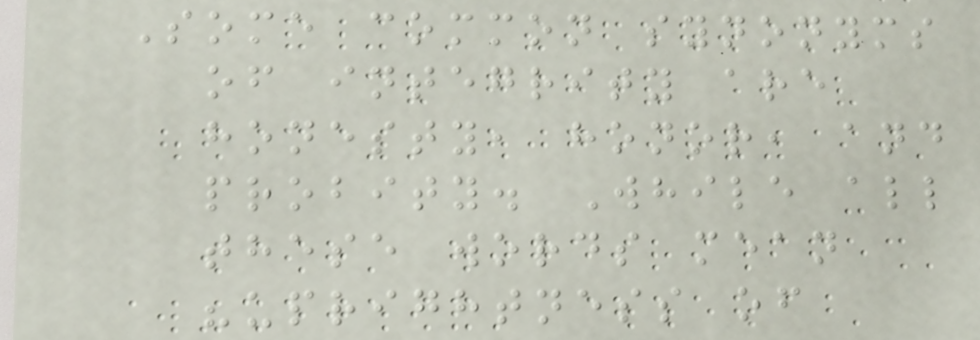Some common synonyms
of integrity are
honesty, honor, and
probity. While all
these words mean
"uprightness of
